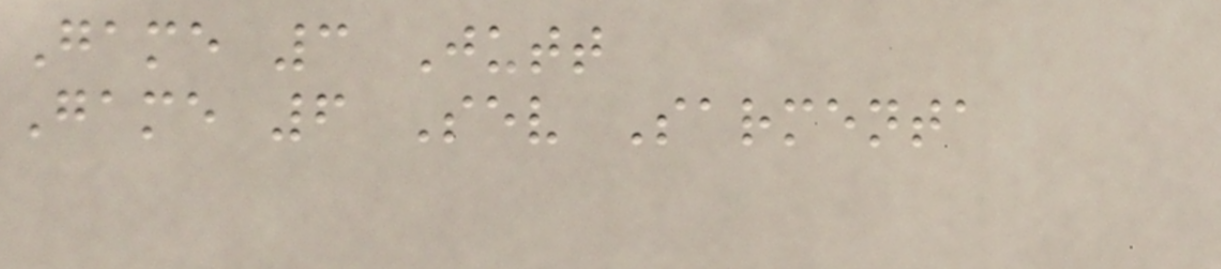Game 3 Jutt
Game 6 Sev Sarmenta
